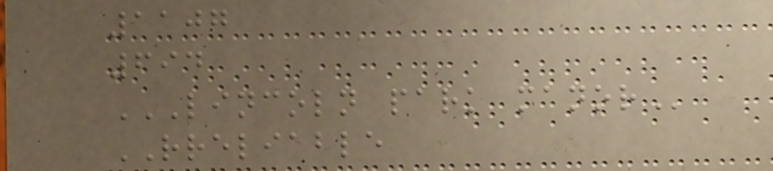1107
694
LINCOLN PARK MANOR
RRELIABLE
